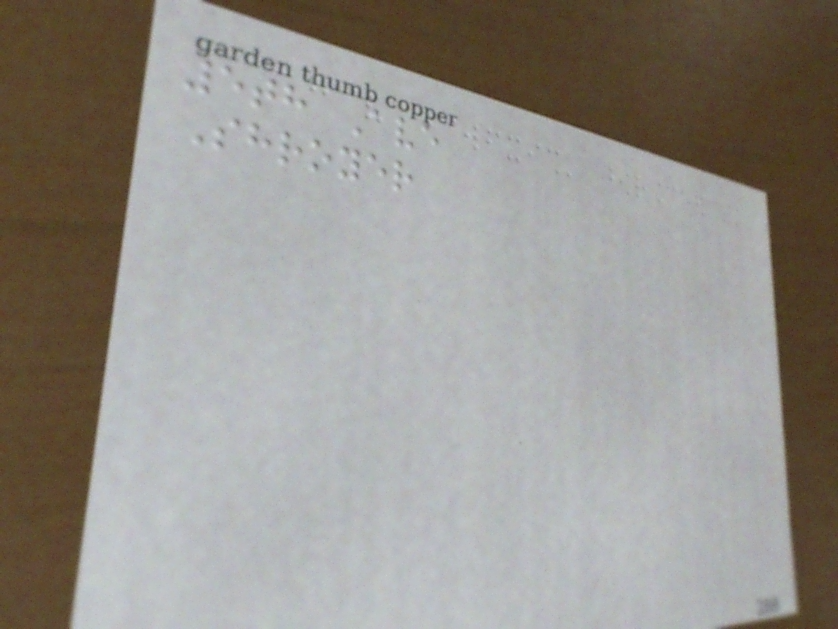5th Ave
Shroyer
